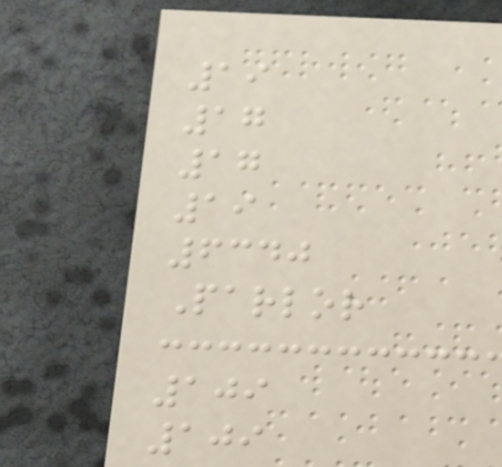19
17
17
19
6340
Parlor
109
109
